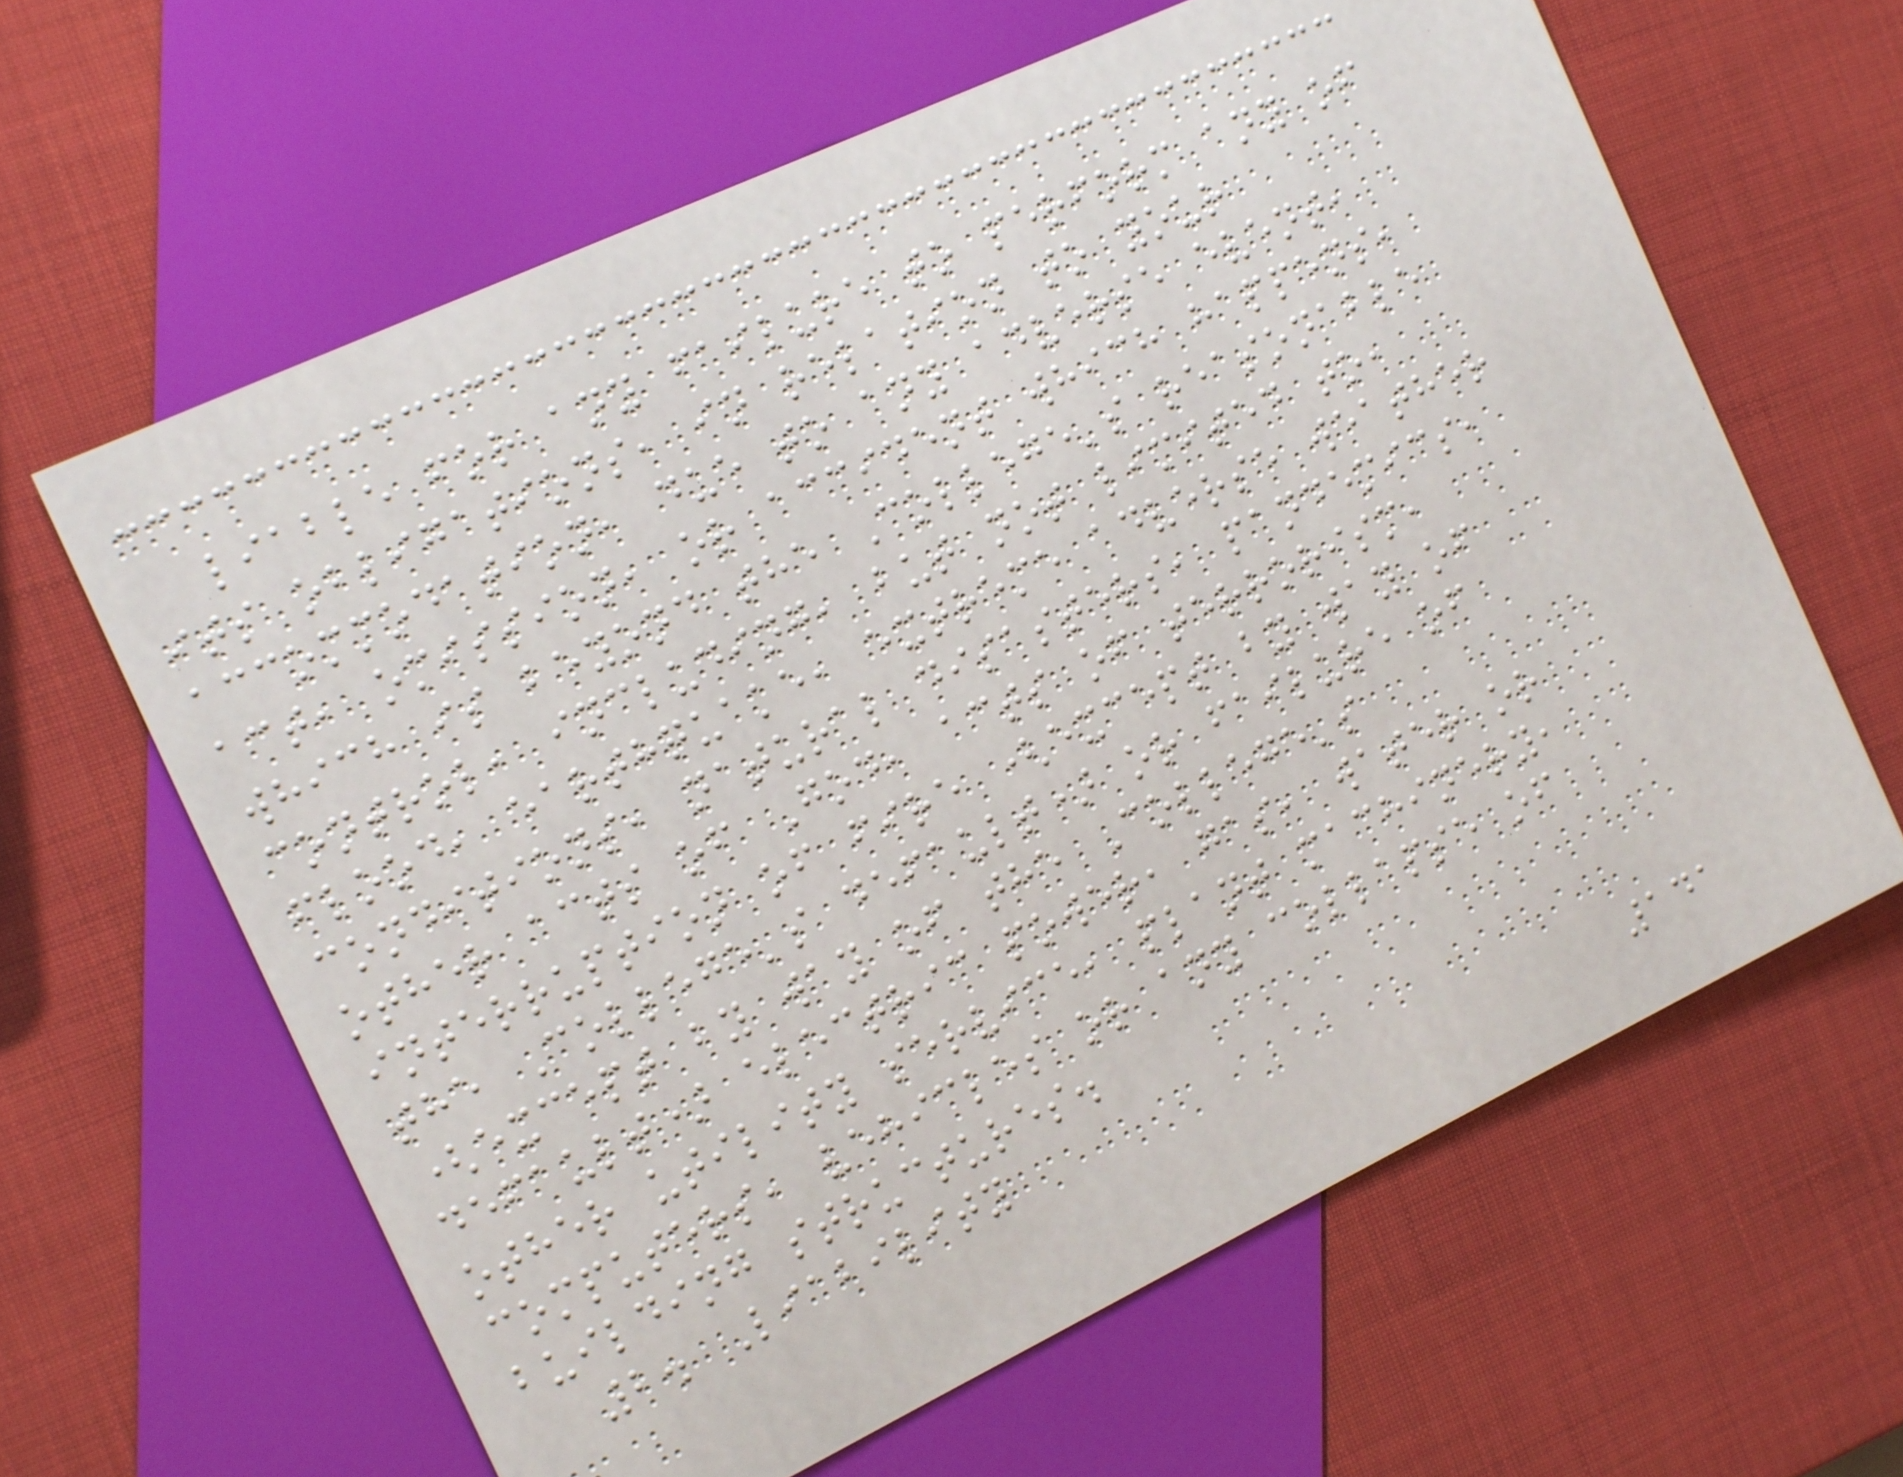liable for any failure to perform any of
its obligations, in relation to your
accommodation, due to any adverse event,
act, omission, or accident which happens,
which is beyond the College's reasonable
control, including, but not limited to,
flood, earthquake, extreme adverse weather
conditions, natural disasters, pandemics,
other acts of God, acts of terrorism,
interruption of fire (except by way of
the College's default) or failure of
(except by way of the College's
default) electric power, gas, water or
other utility service, plant machinery,
computers, vehicles or any collapse of
building structures.
2. Liability
141
